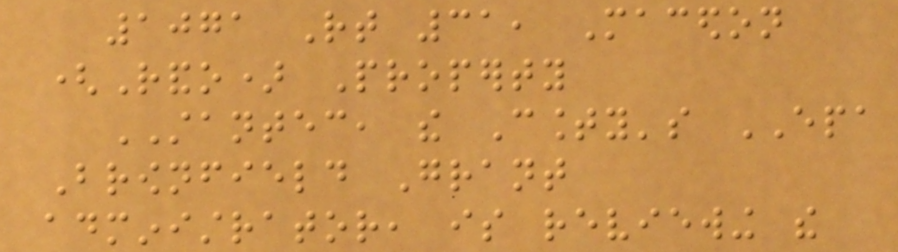1071 Rt 31, Macedon
(Rando) Property
STANTEC, the County's EPA
Brownfield Grant
administrator, is reviewing the
